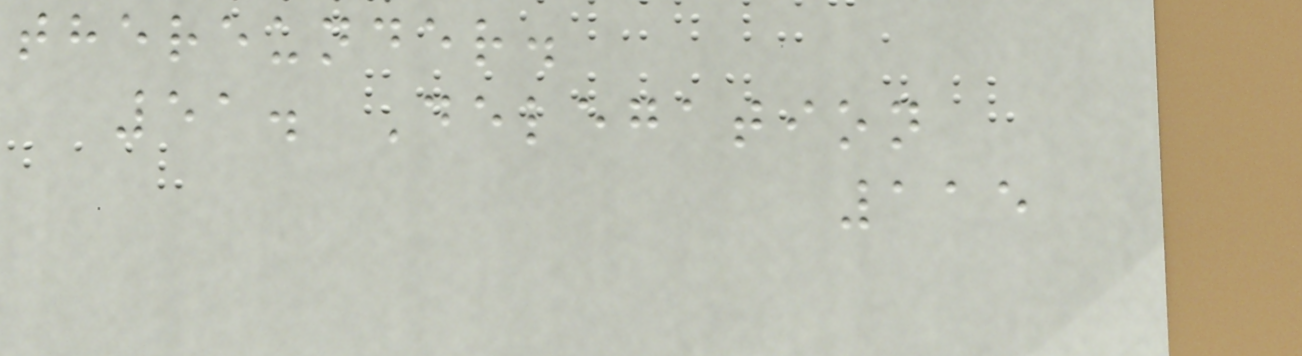thereunder.
51. Delegation
115
